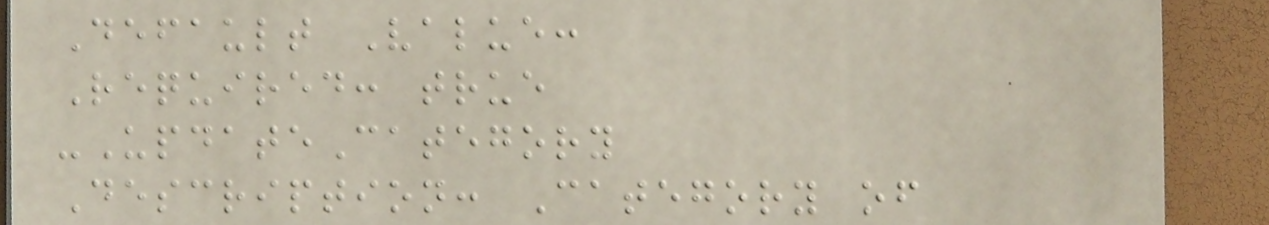Default Value:
Required: true
-UpdateCategory
Description: Category of
